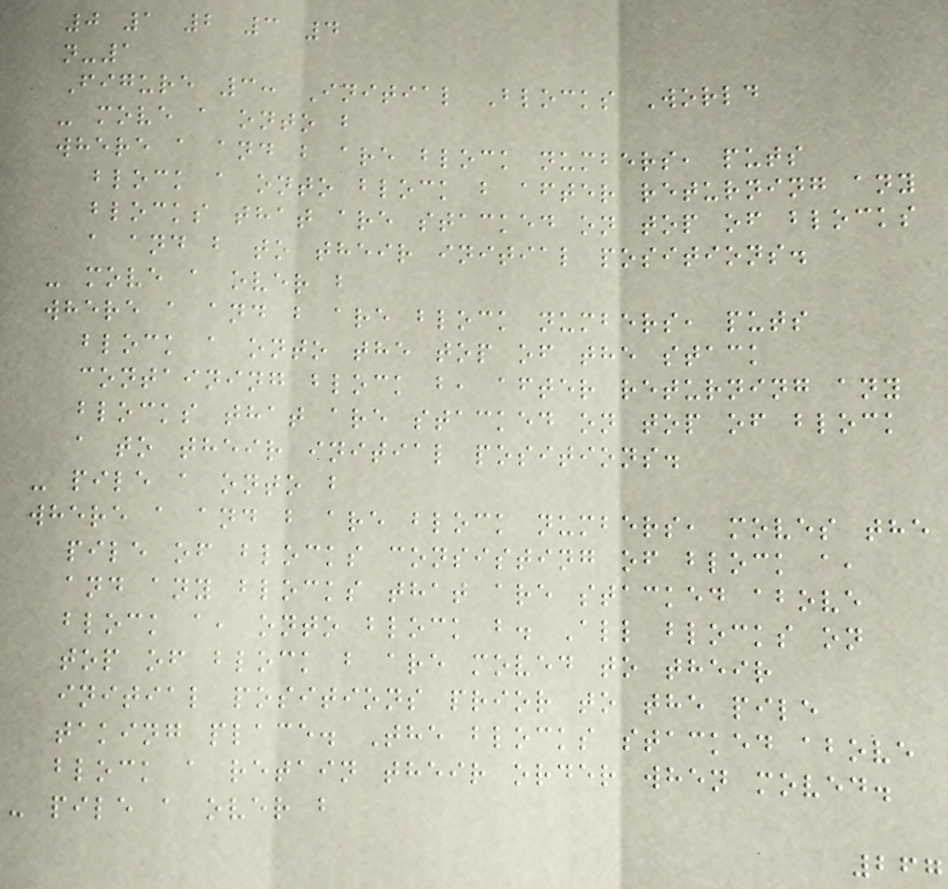0 1 2 3 4
n-1
Figure 3: Initial Blocks World
- move a onto b
where a and b are block numbers, puts
block a onto block b after returning any
blocks that are stacked on top of blocks
a and b to their initial positions.
- move a over b
where a and b are block numbers, puts
block a onto the top of the stack
containing block b, after returning any
blocks that are stacked on top of block
a to their initial positions.
- pile a onto b
where a and b are block numbers, moves the
pile of blocks consisting of block a,
and any blocks that are stacked above
block a, onto block b. All blocks on
top of block b are moved to their
initial positions prior to the pile
taking place. The blocks stacked above
block a retain their order when moved.
- pile a over b
267
